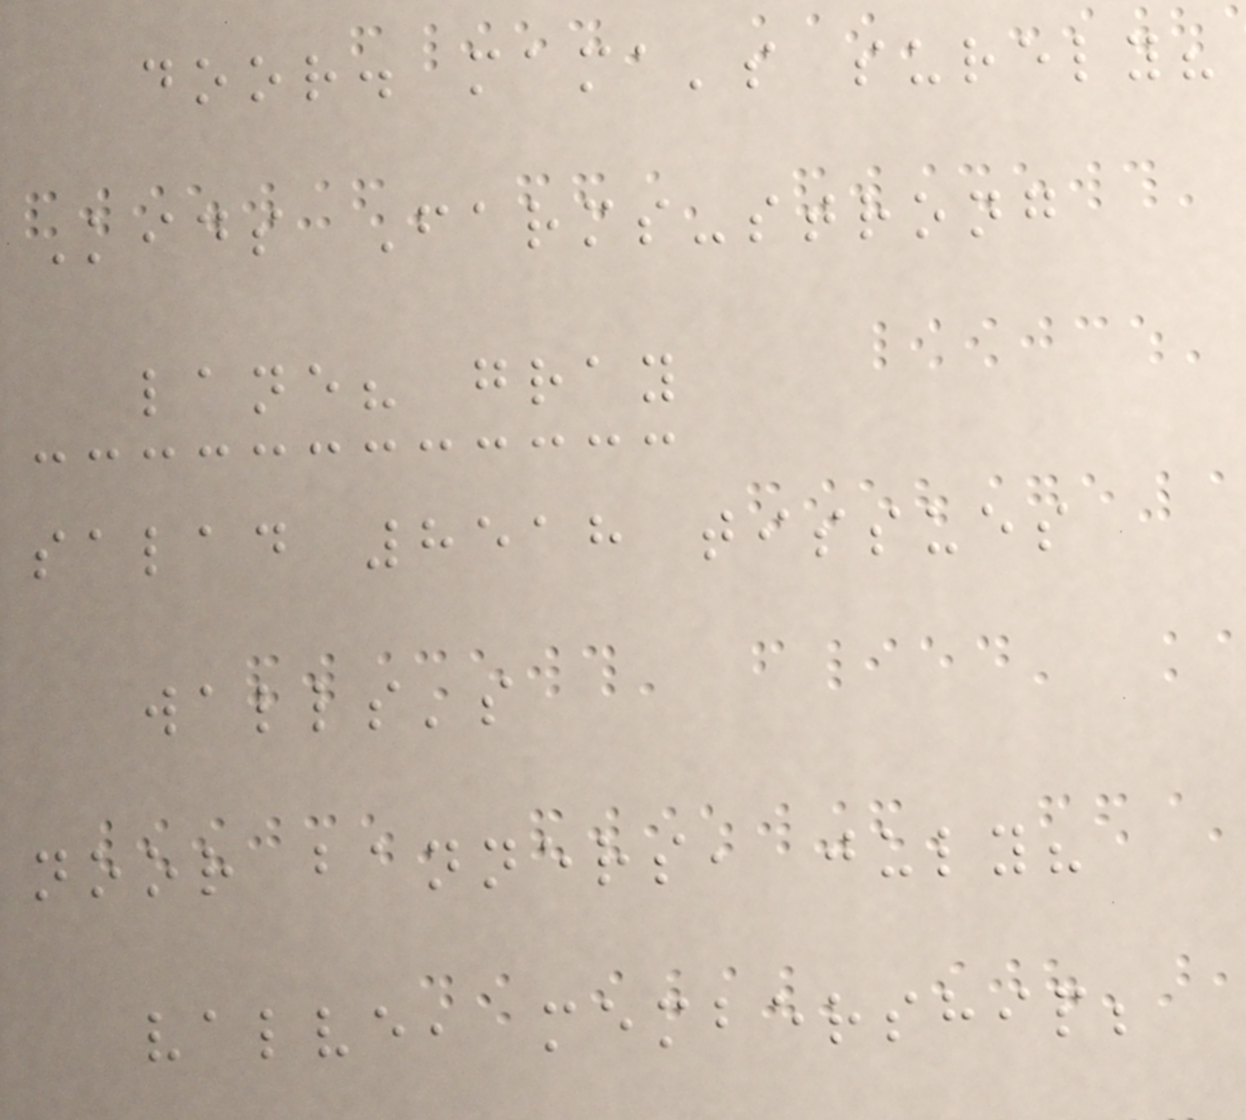door. mama's surely?
Kids Farms-strong
lane? gray
salad 8518 tissues
walls's
noor banners, july?
valve, membership;
